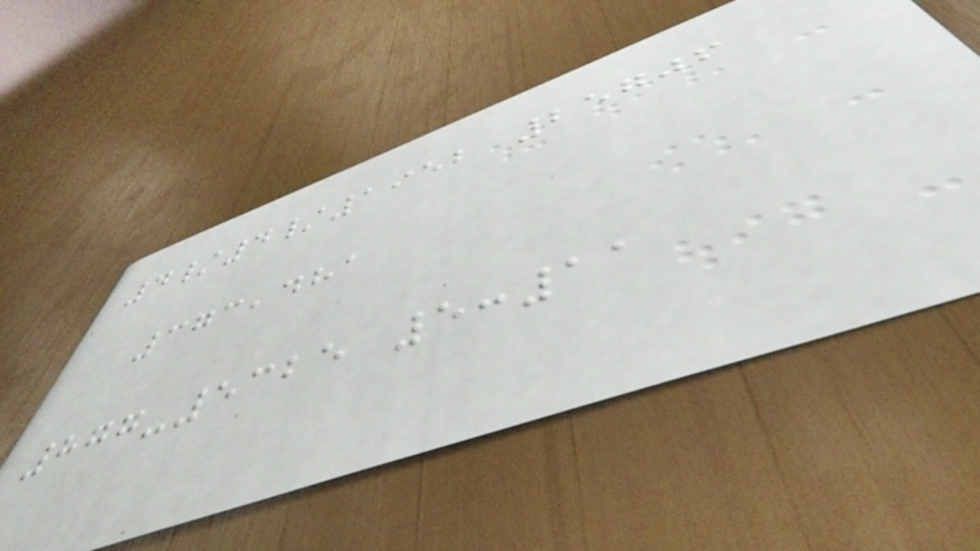4/4/1952 25706
373,481
877-5325 5:11
